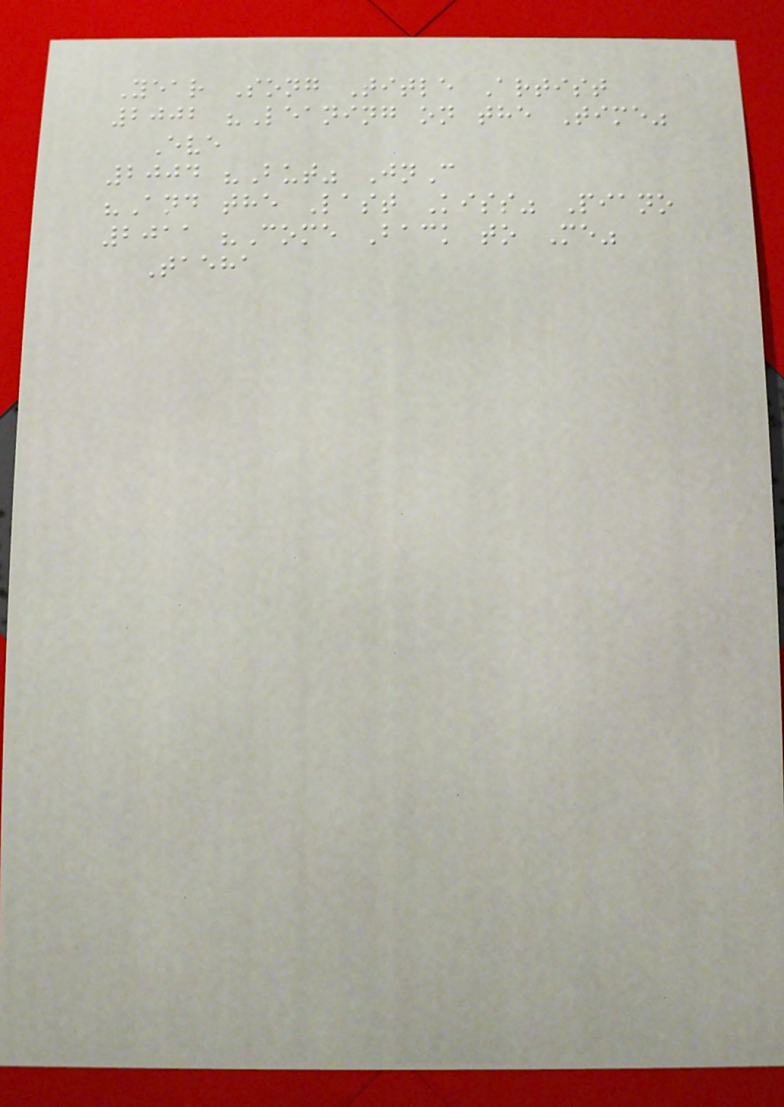Year Song Title Artist
2002 "Leaning on the Time"
Eve
2004 "But" JnC
"And the Last Kiss" Piano
2011 "Come Back to Me"
Taeha
